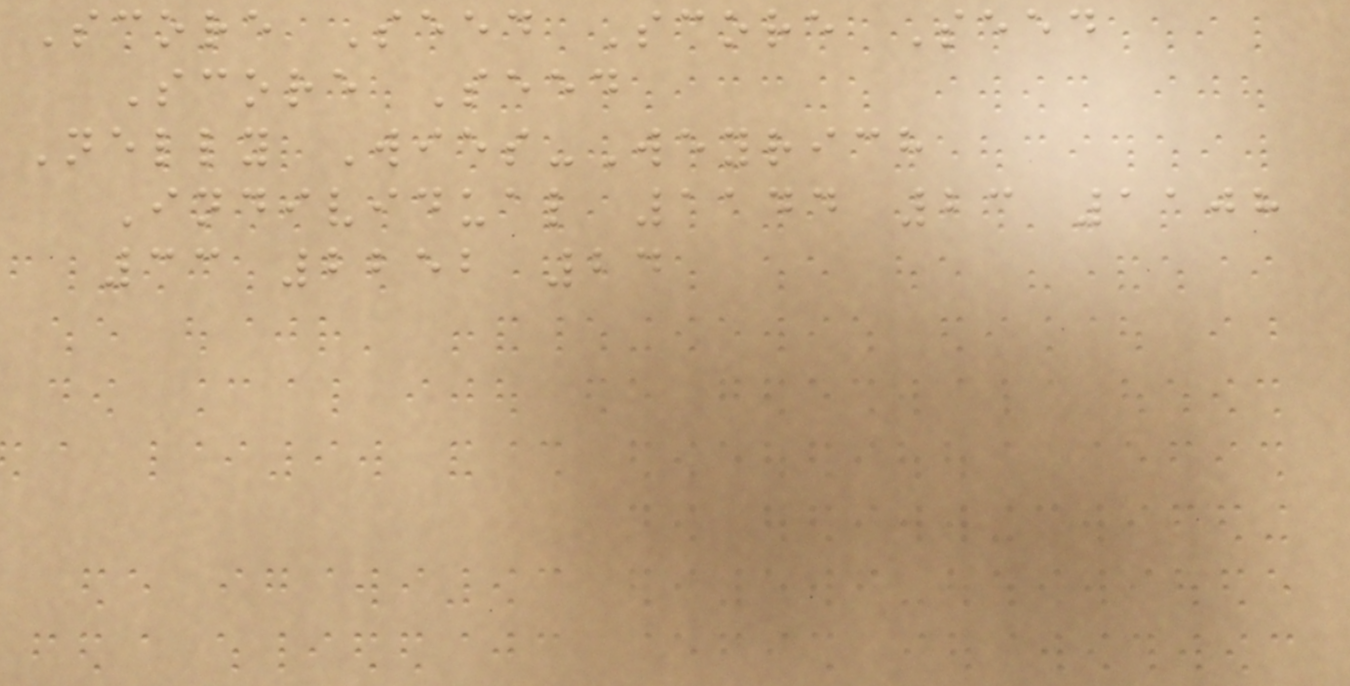Score Seed Score Seed
Score Seed
Nelly Wies-Weyrich
Individual 1144 23 1108
33 2252 24
